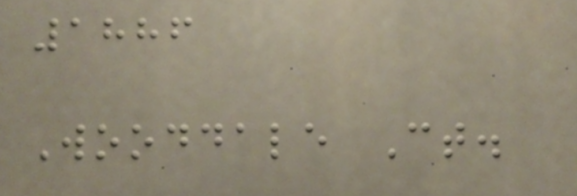1886
Wooddale Ct.
